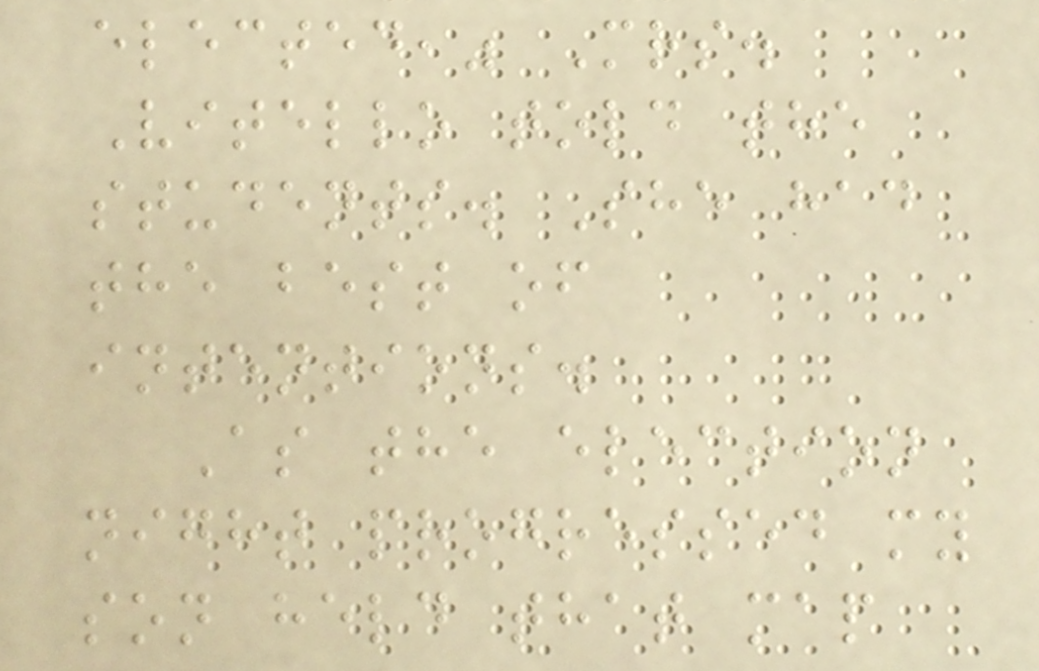elected," Mrs.
Vitello told the
students. She had
the best of
intentions.
As the election
night progressed my
son held that map
